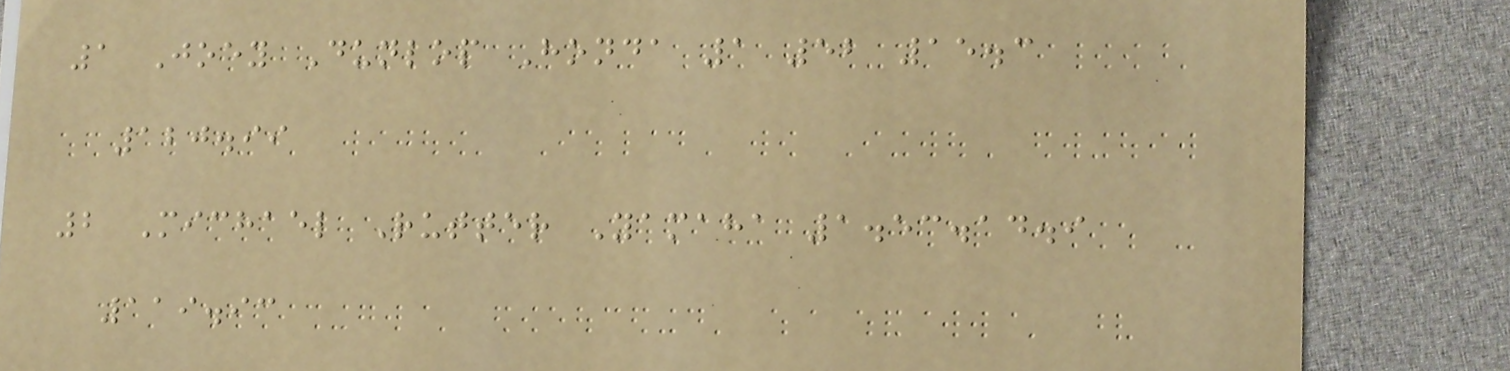1 Joey Dunlop Honda 1 52 15.3
120.99
2 Michael Rutter Yamaha 1.53.14.9
119.93
